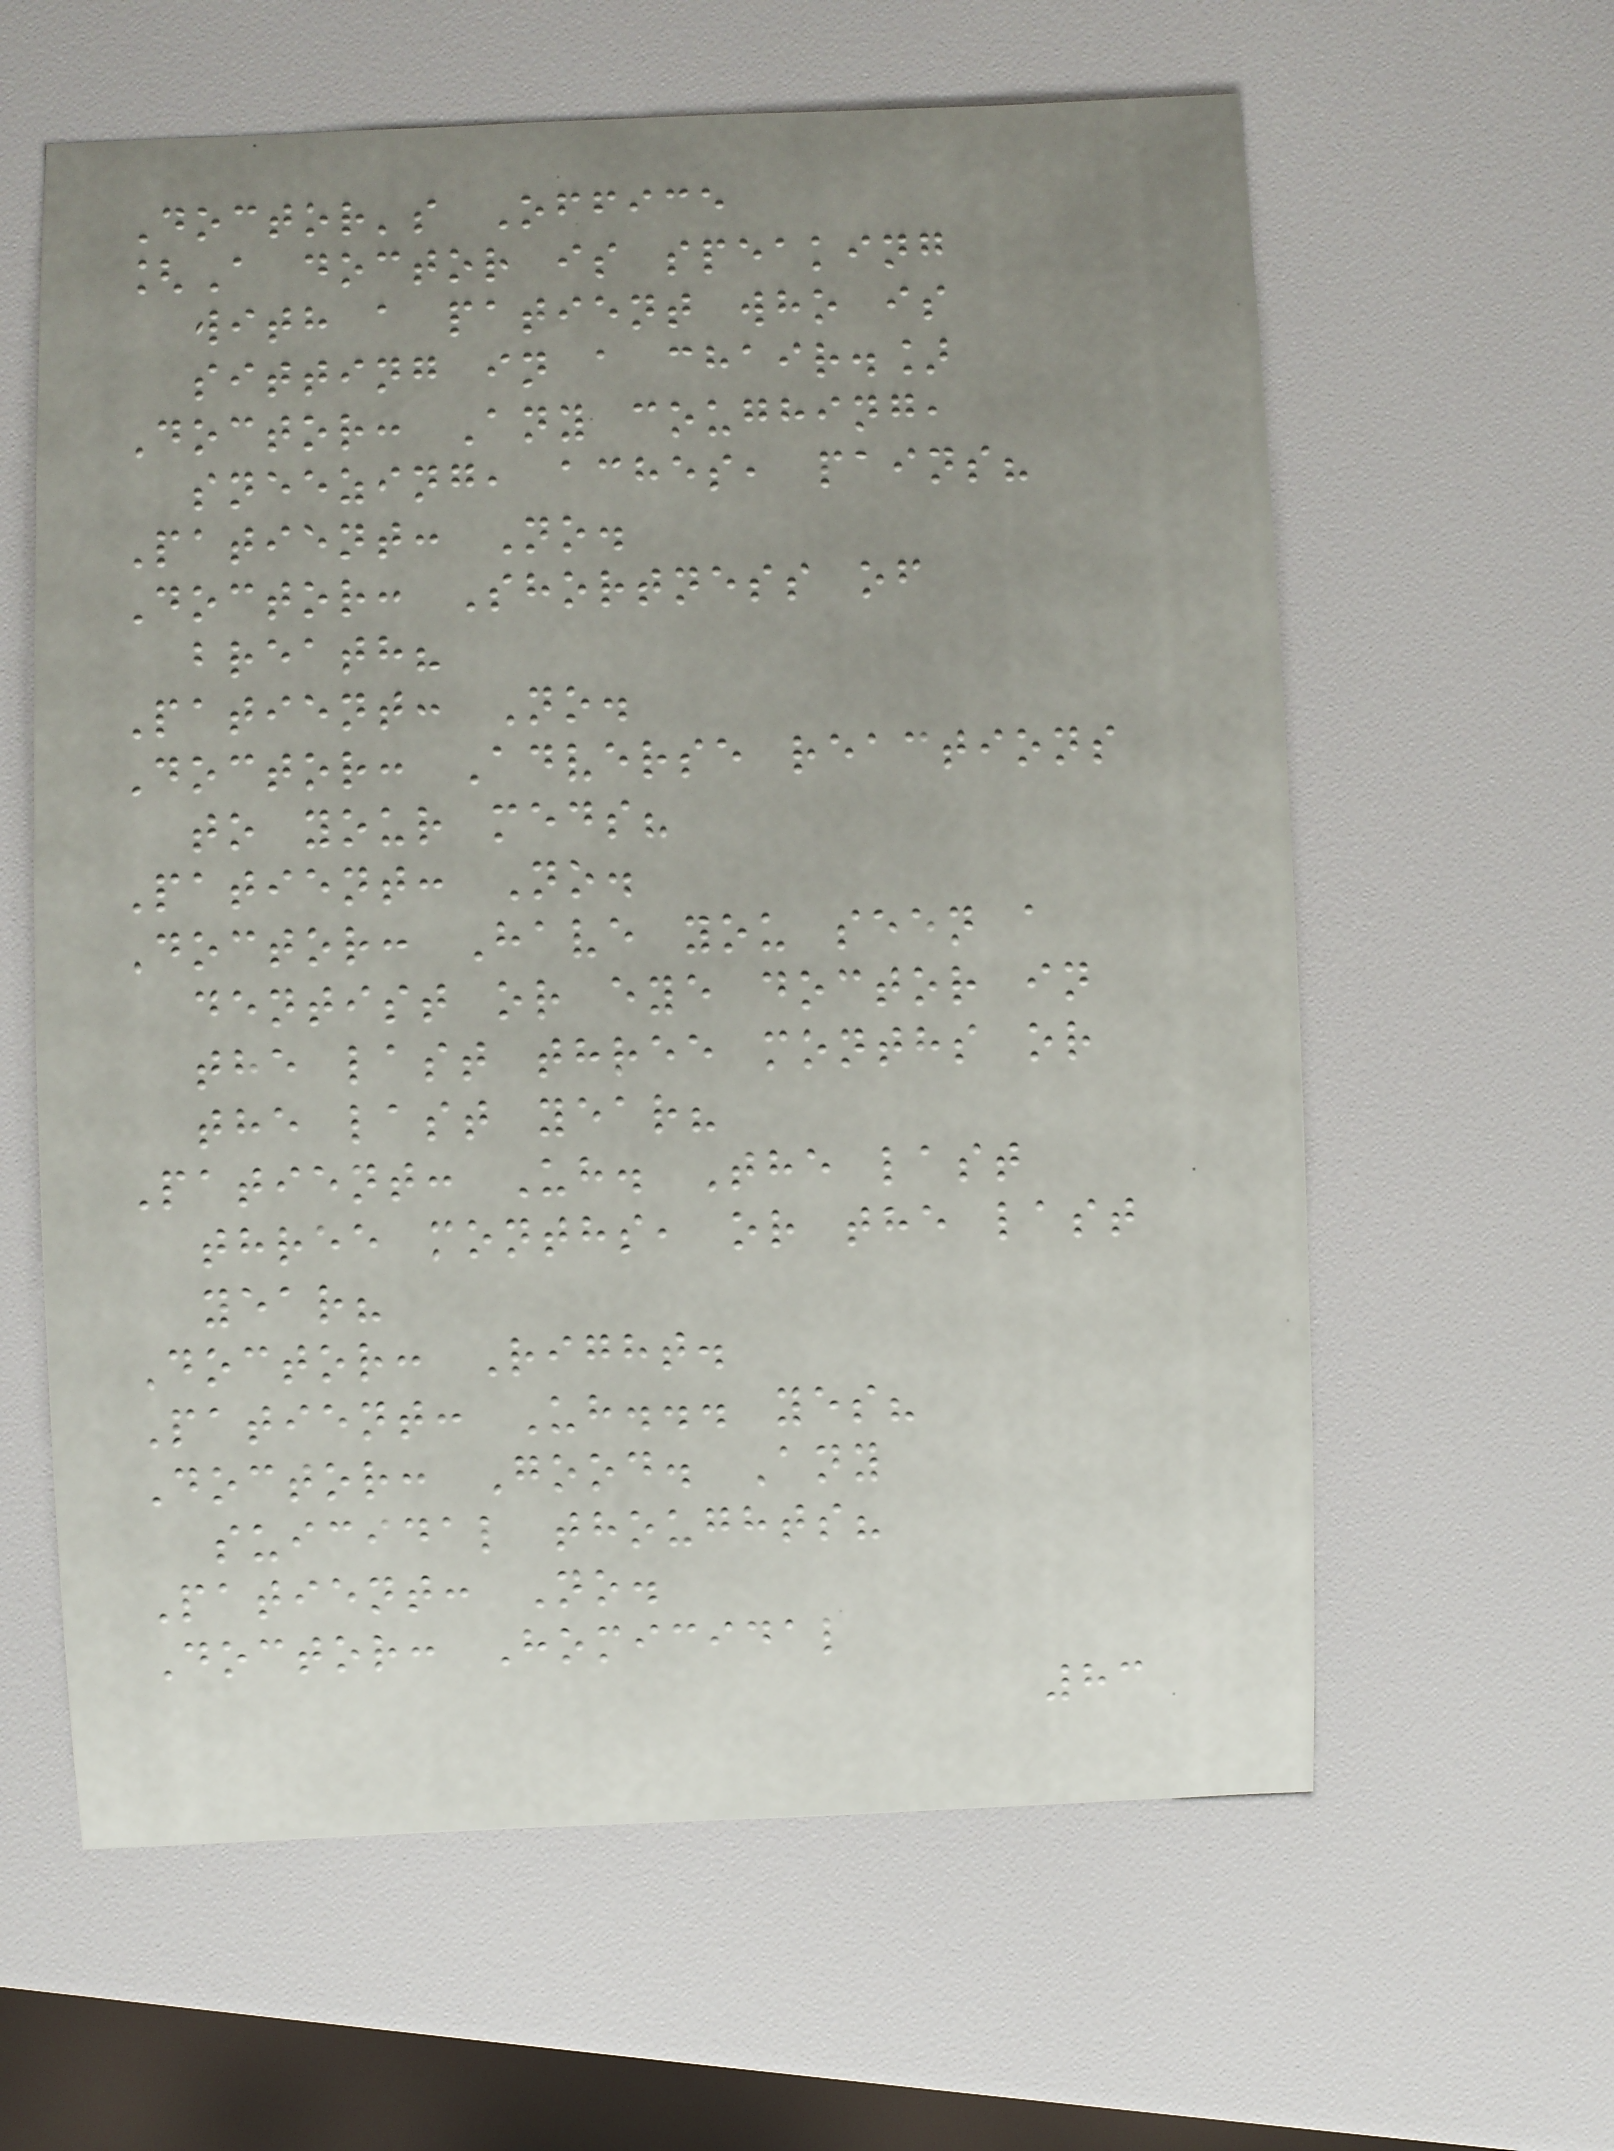Doctor's Office
[A doctor is speaking
with a patient who is
sitting in a chair.]
Doctor: Any coughing,
sneezing, aches, pains?
Patient: No.
Doctor: Shortness of
breath?
Patient: No.
Doctor: Adverse reactions
to your meds?
Patient: No.
Doctor: Have you seen a
dentist or eye doctor in
the last three months or
the last year?
Patient: Uh. The last
three months, or the last
year?
Doctor: Right.
Patient: Uh... yes?
Doctor: Good. Any
suicidal thoughts?
Patient: No.
Doctor: Homicidal
83
